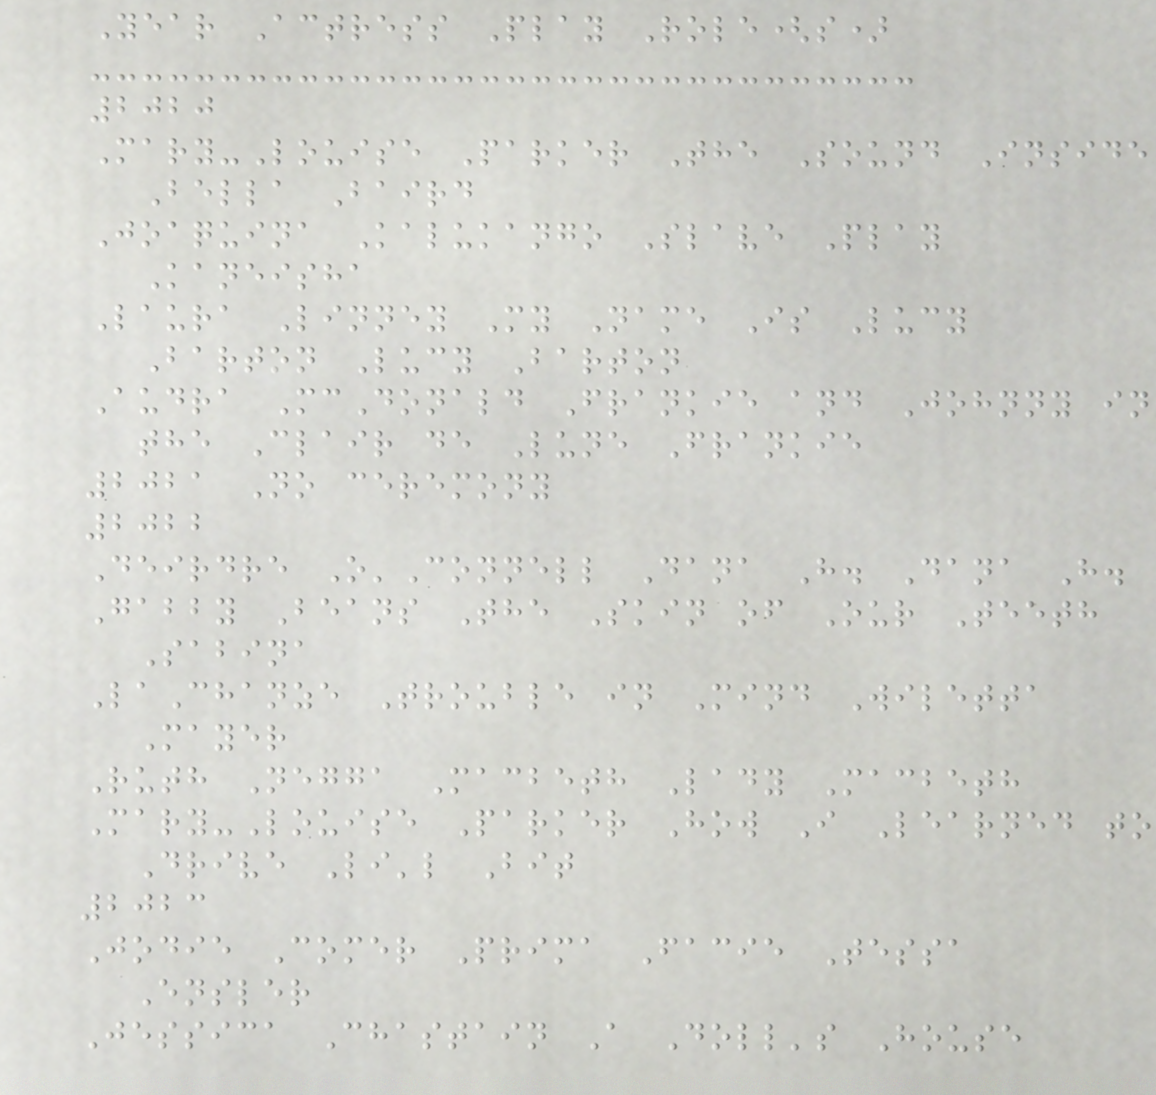Year Actress Play Role(s)
2020
Mary-Louise Parker The Sound Inside
Bella Baird
Joaquina Kalukango Slave Play
Kaneisha
Laura Linney My Name Is Lucy
Barton Lucy Barton
Audra McDonald Frankie and Johnny in
the Clair de Lune Frankie
2021 No ceremony
2022
Deirdre O'Connell Dana H. Dana H.
Gabby Beans The Skin of Our Teeth
Sabina
LaChanze Trouble in Mind Wiletta
Mayer
Ruth Negga Macbeth Lady Macbeth
Mary-Louise Parker How I Learned to
Drive Li'l Bit
2023
Jodie Comer Prima Facie Tessa
Ensler
Jessica Chastain A Doll's House
